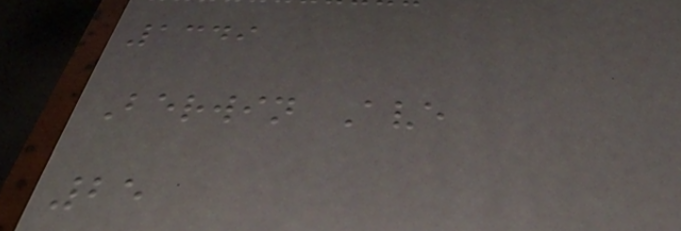1349
Berwin Ave
25
